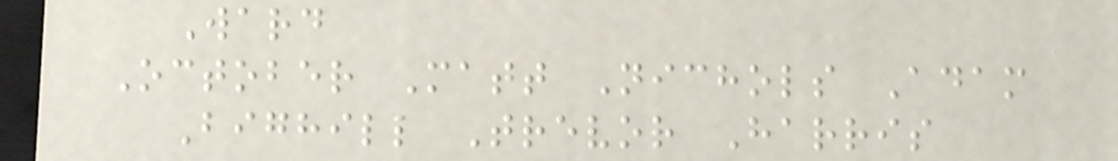Ward
October Matt Nichols Adam
Bighill Trevor Harris
